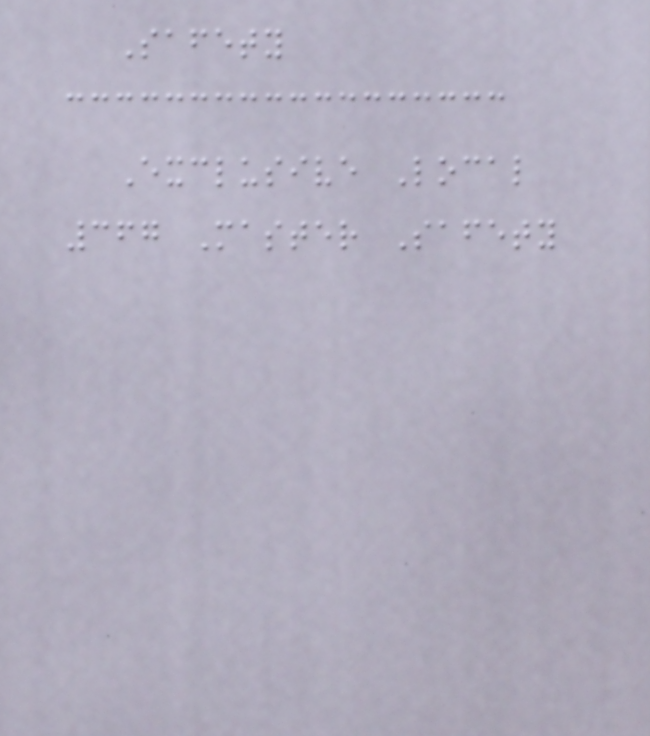Safety
Exclusive Local
367 Master Safety
